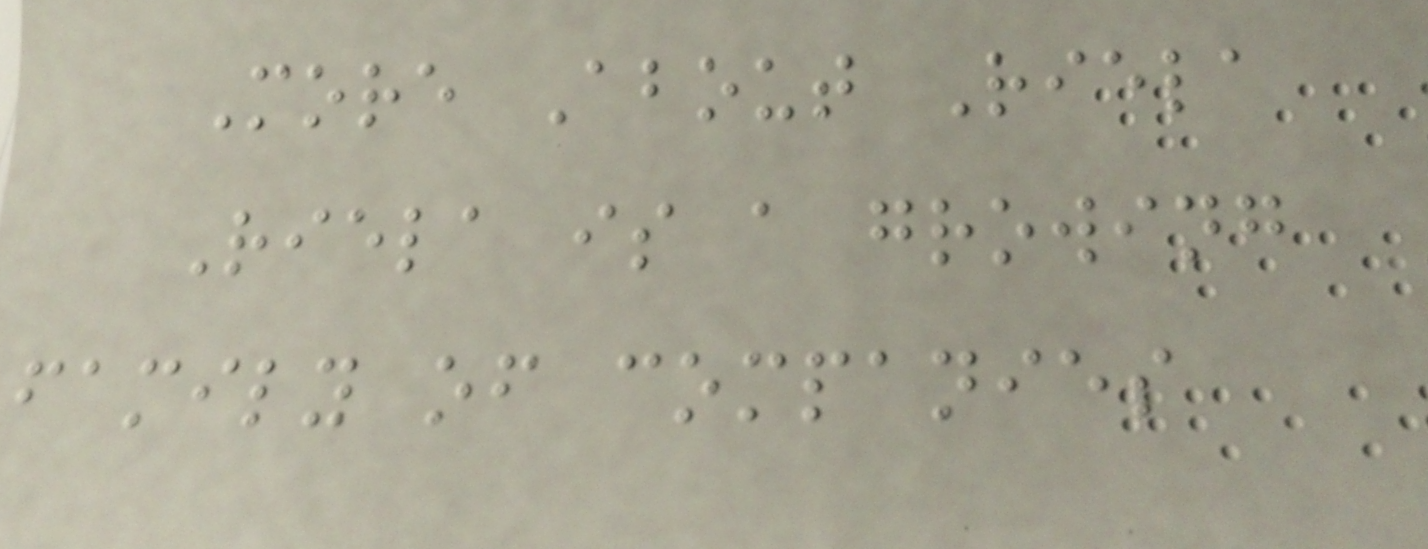More About Riela
Riela is a growing
family of companies
